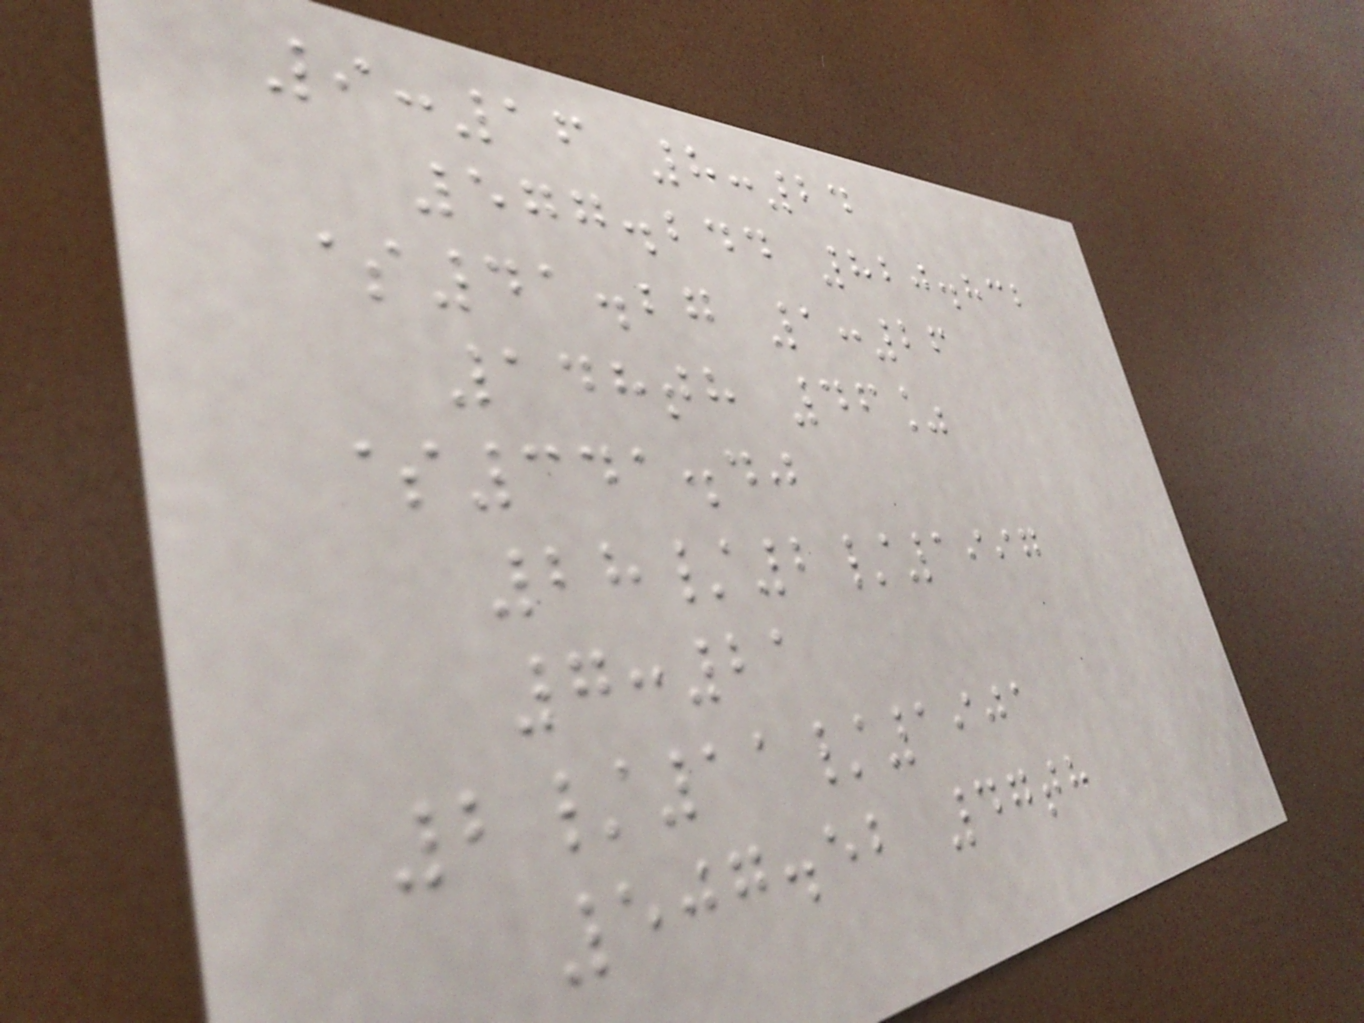9:16 8:24
577.244 820.832
$41.27 1:26
148th 46%
$341.40
28/2/1997
7:21
2/11/1901
507.52 47th
